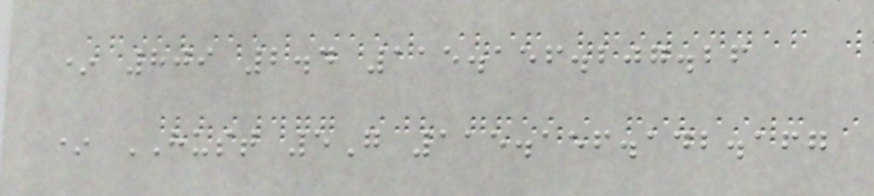* 809 2.4 115.156.207.26
* HUST 5G 115.156.142.167
